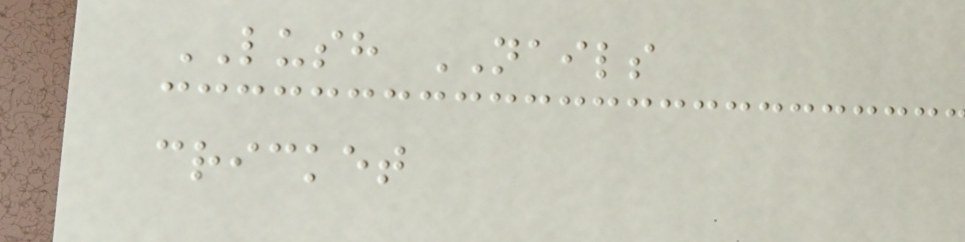LUSH NAILS
cricket
